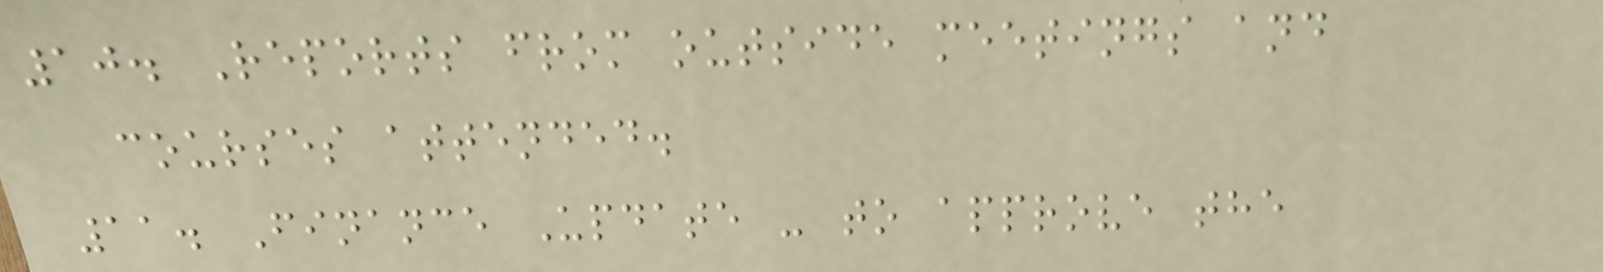10. Reports from outside meetings and
courses attended.
11. Finance Update - to approve the
